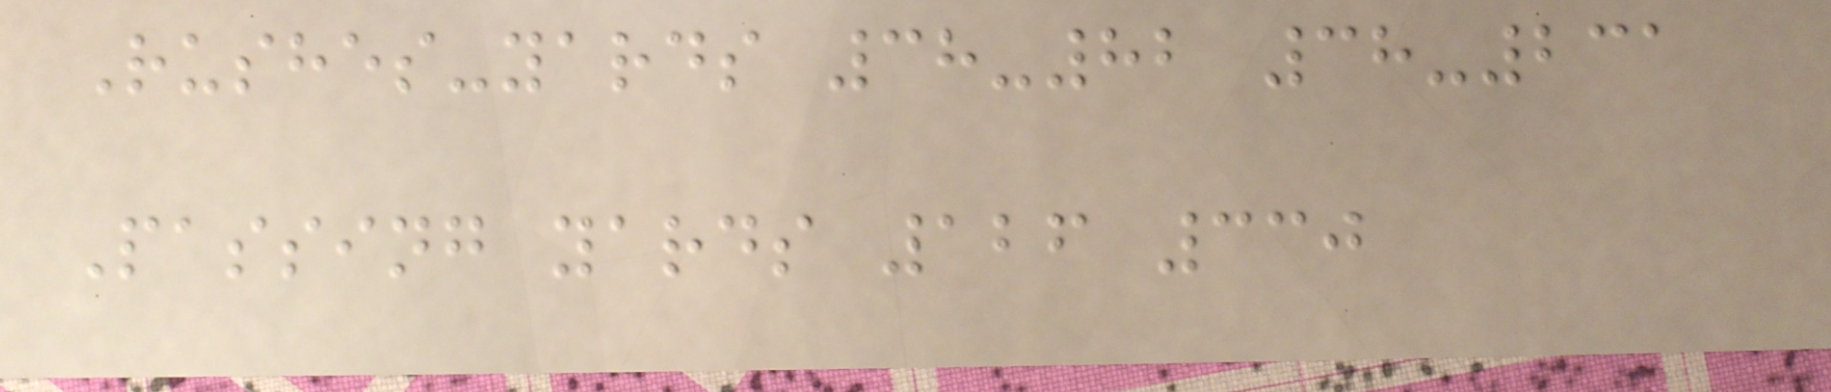Rushes-yards 38-82 38-231
Passing yards 126 330
